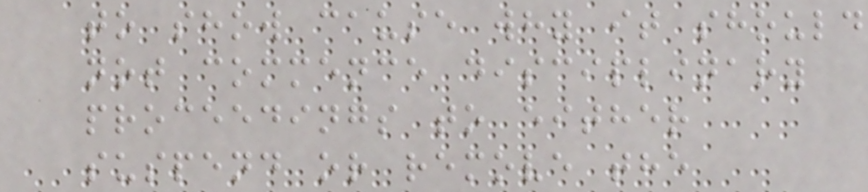to show cause why it should
not commence disciplinary
proceedings to either
suspend or remove the
